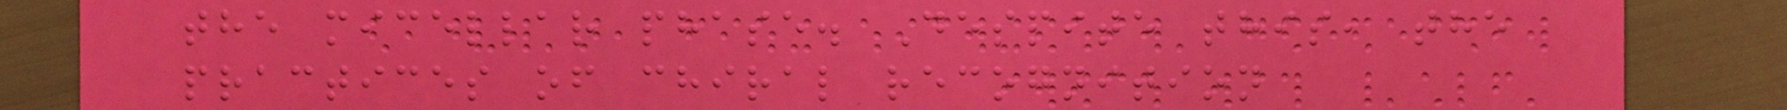the micellar phase. Despite this, the
practices of chiral recognition
